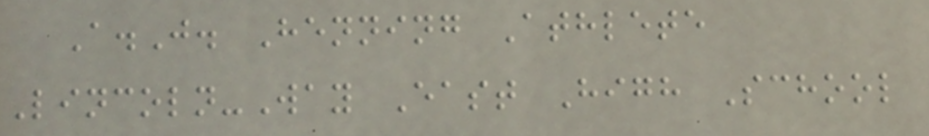A.J. Henning Athlete
Lincoln-Way East High School
